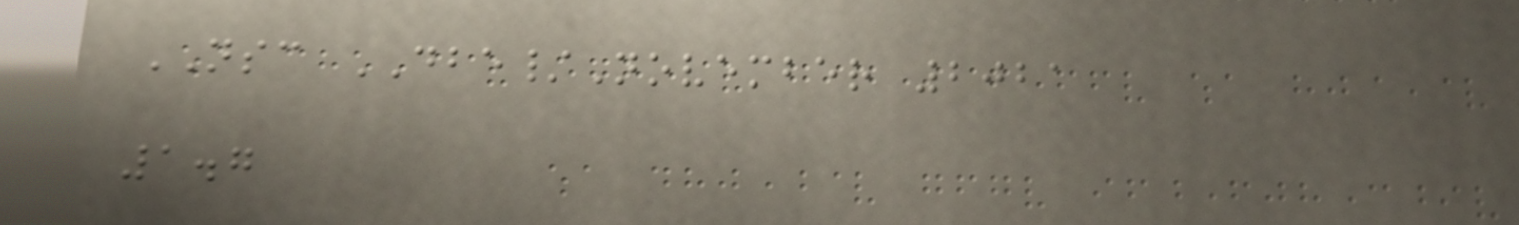NSC DBE/November 2021
1.7
